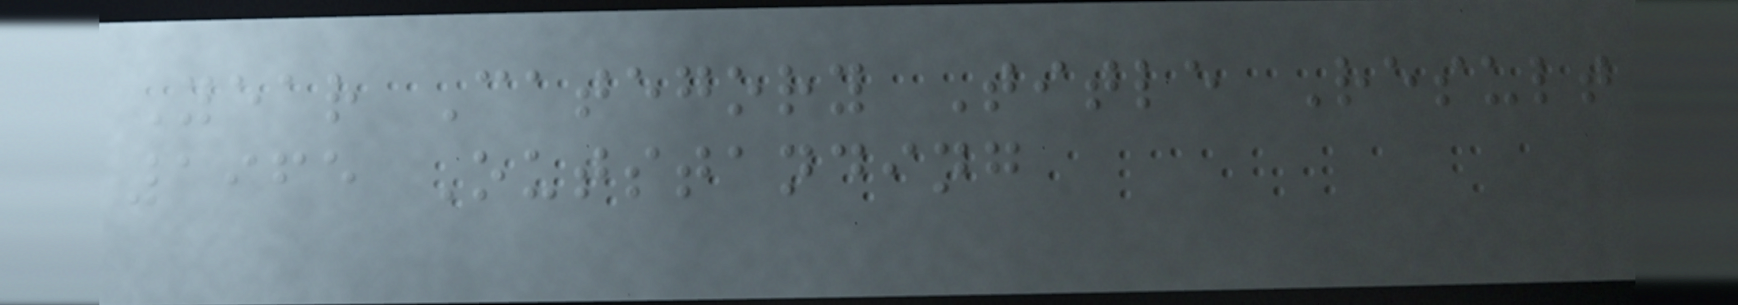Year Category Title Result
1965 Outstanding
